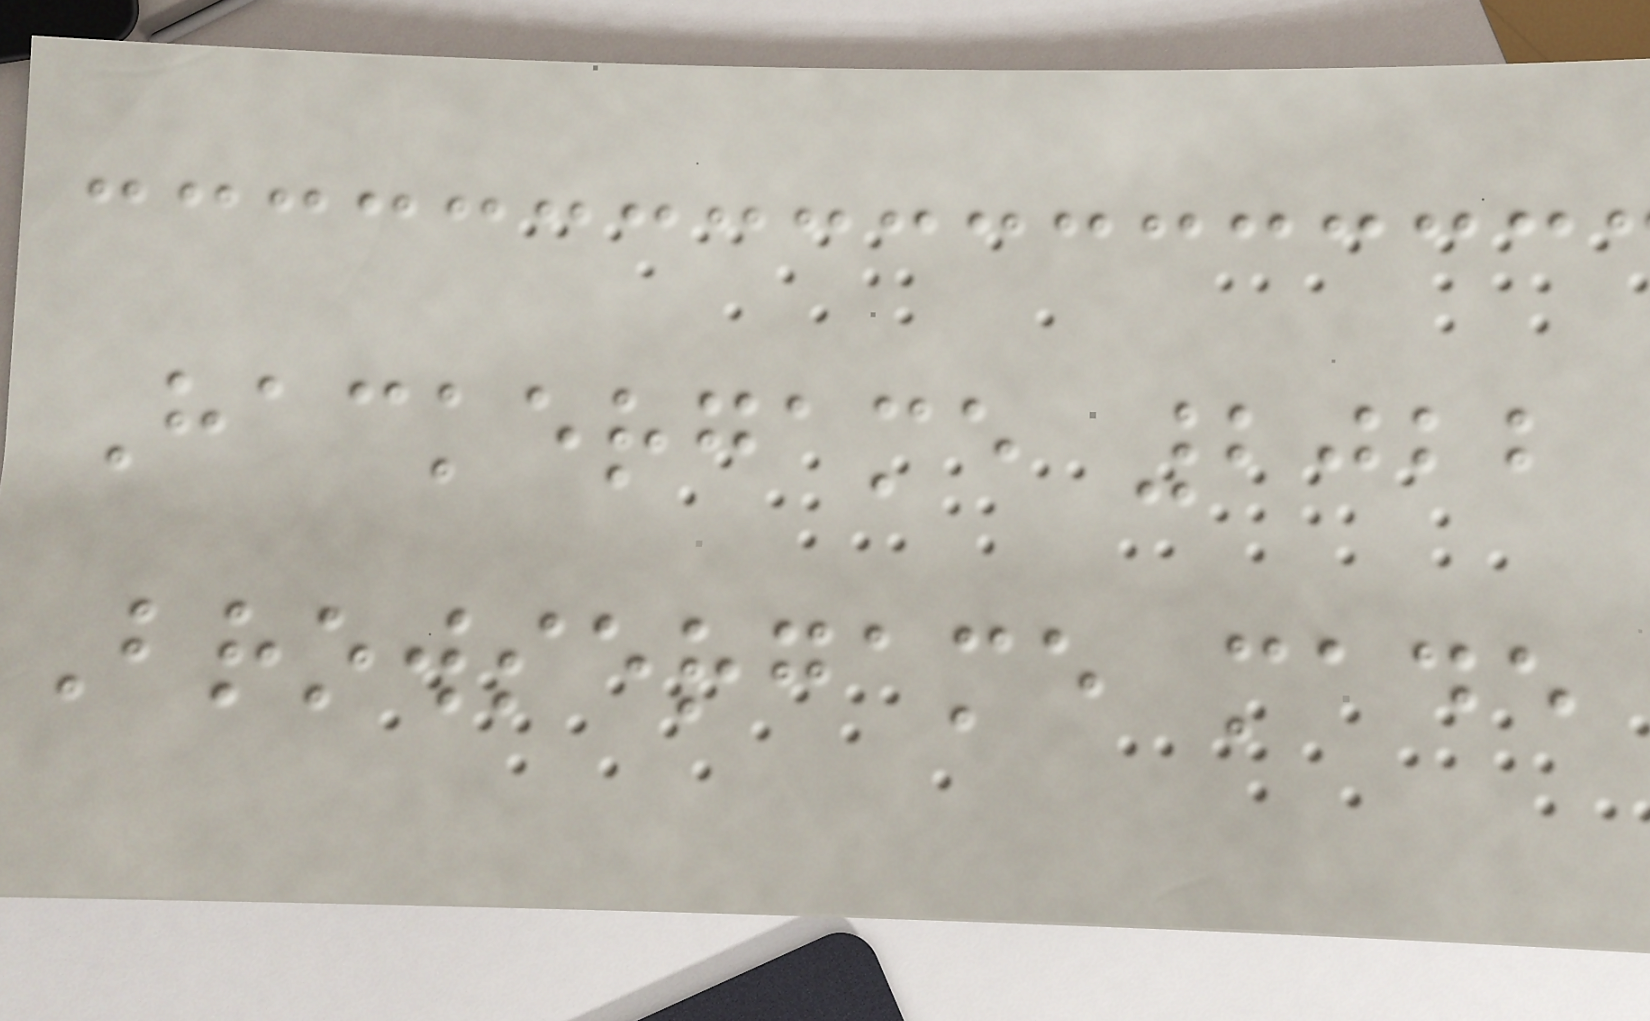Hackergame 2022
Browsergame made
